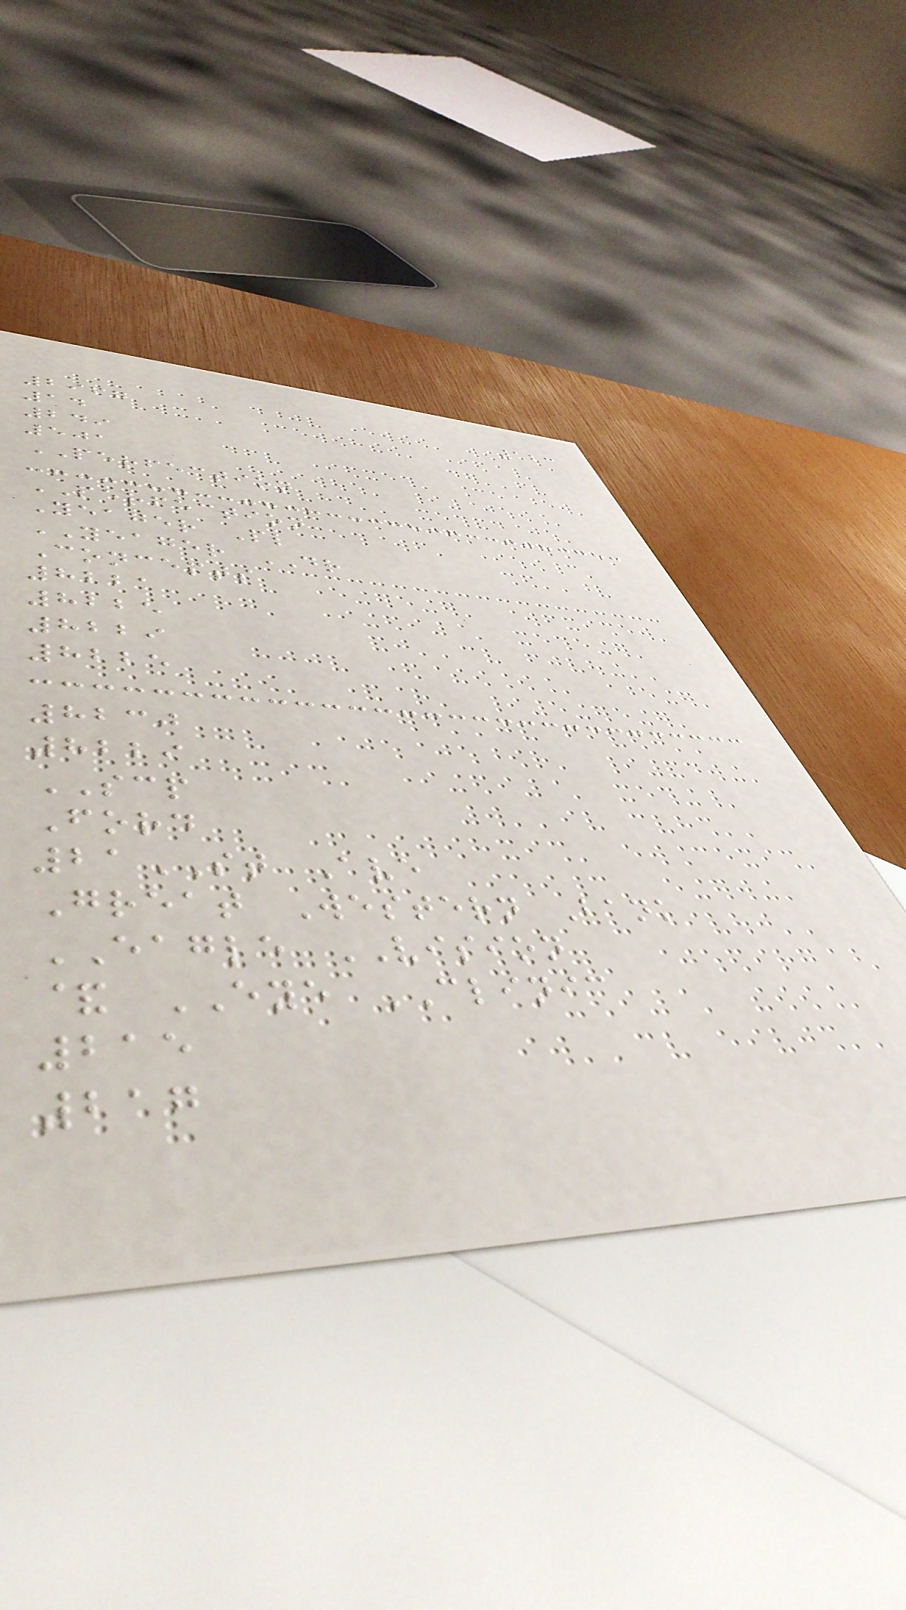123
2967
14
249
501
PERFECTION
PERFECTION
Yeager Pl
YEAGER DR
Concepts
8221
8225
8229
8225
8230
8229
SCP
Ford
21ST Ave
Great Western Bank
EAGLE VISION
& EYE CLINIC
215
217
